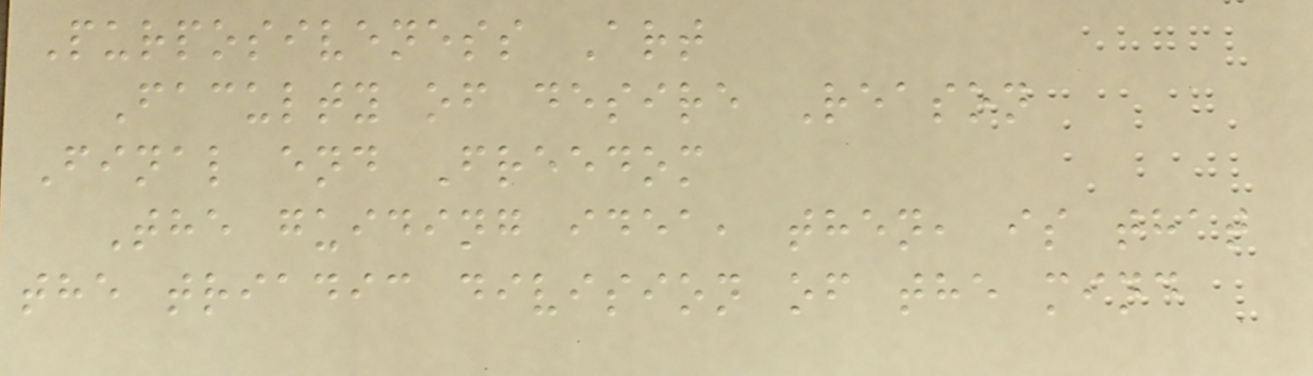Purposiveness Art
Faculty of desire Reason
Final end Freedom
The guiding idea, then, is that
the triadic division of the mind
